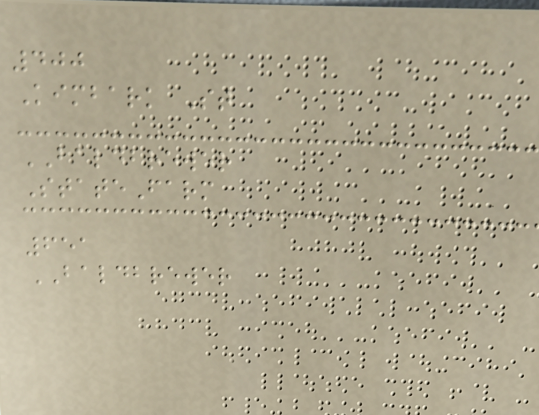400
Kimbark St
BALDBREWER
StateFarm
651
BALDBREWER
